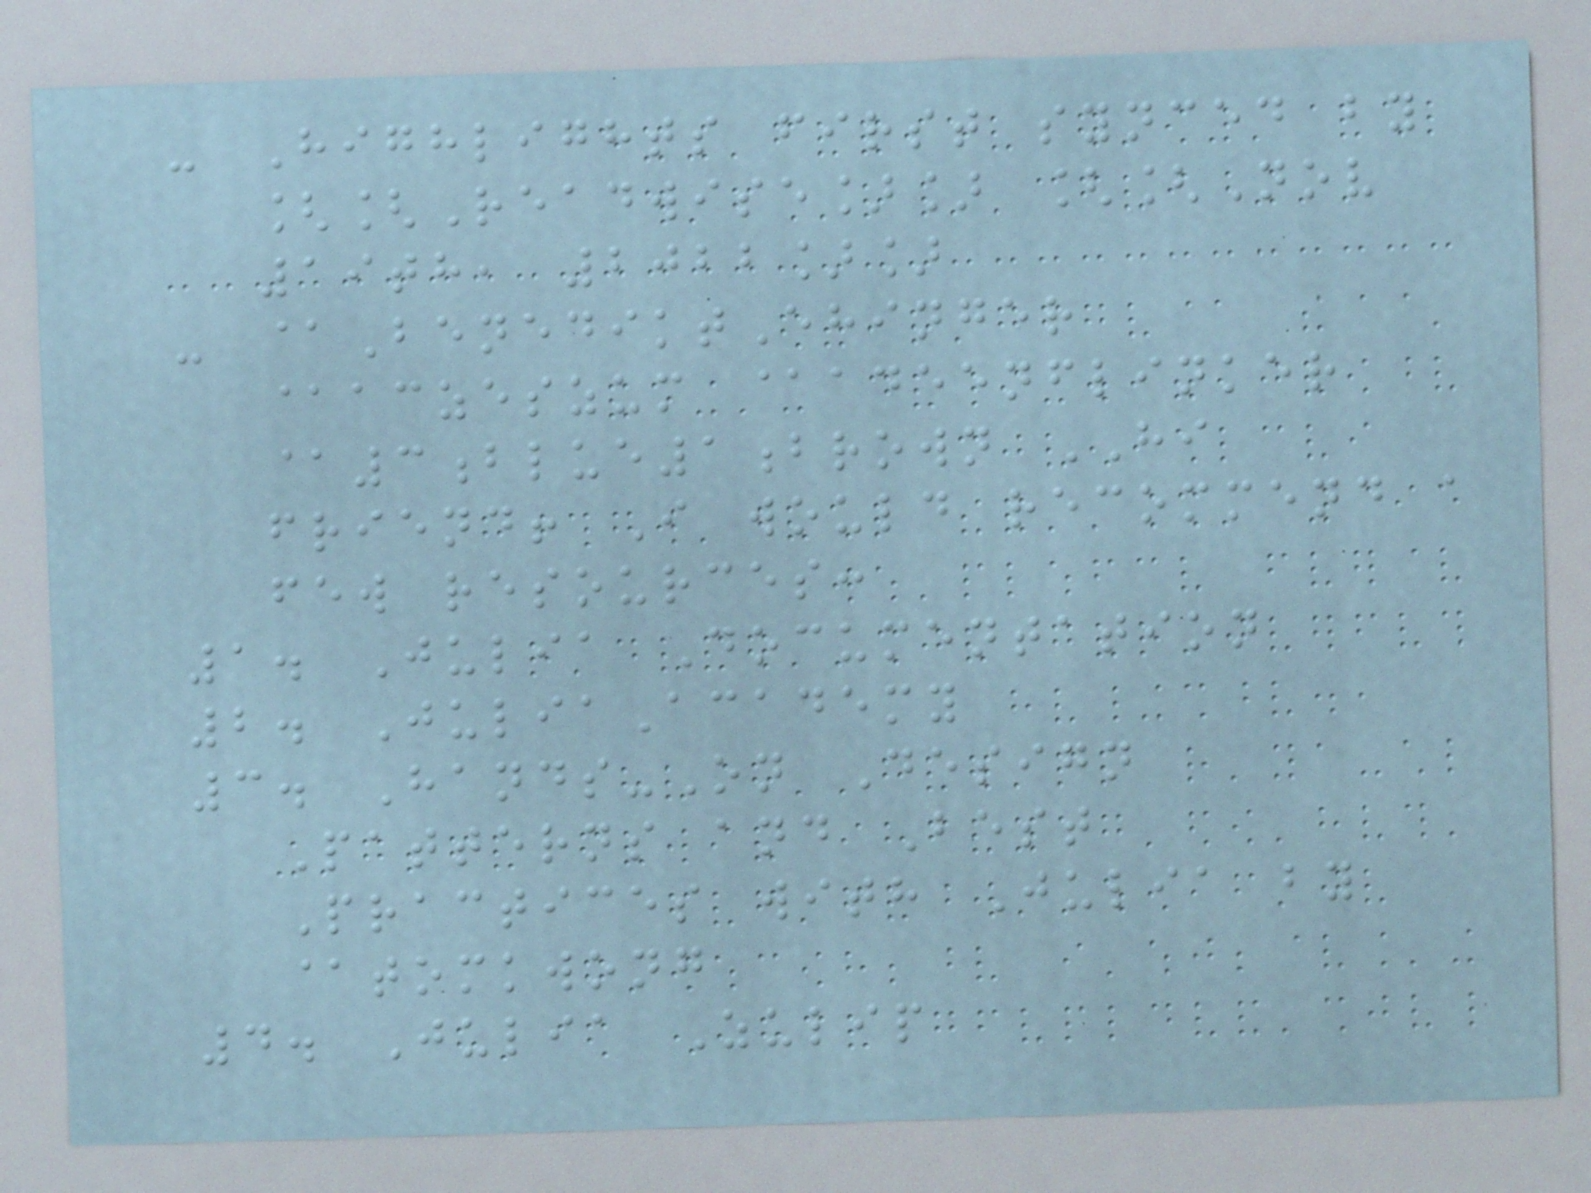- Highlights first synced by
[[Readwise]] [[Nov
19th, 2022]]
- @BenediktEhinger
@aczeszum @adeenflinker
@3blue1brown HI
friend! I would recommend a
few resources:
1. Julia Documentation
2. JuliaAcademy
3. Hands-On Design
Patterns and Best
Practices with Julia by
@tomkwong
4. Julia Zulip
